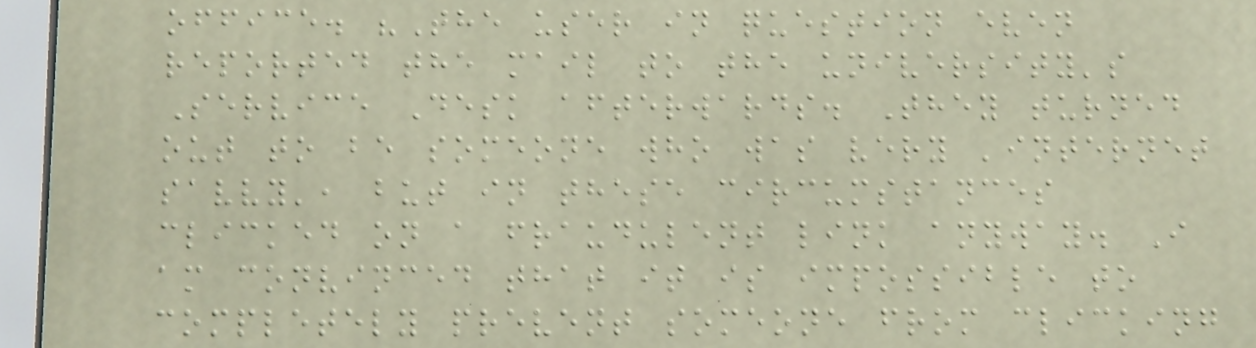office. "The user in question even
reported the mail to the university's
Service Desk afterwards. They turned
out to be someone who was very 'internet
savvy', but in these circumstances
clicked on a fraudulent link anyway. I
am convinced that it is impossible to
completely prevent someone from clicking
